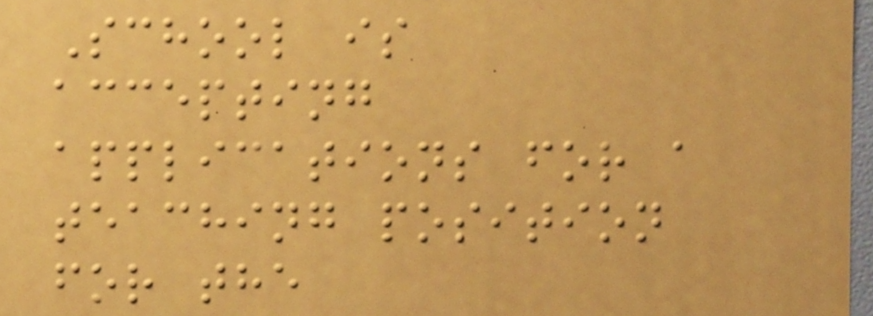School is
accepting
applications for a
teaching position
for the
